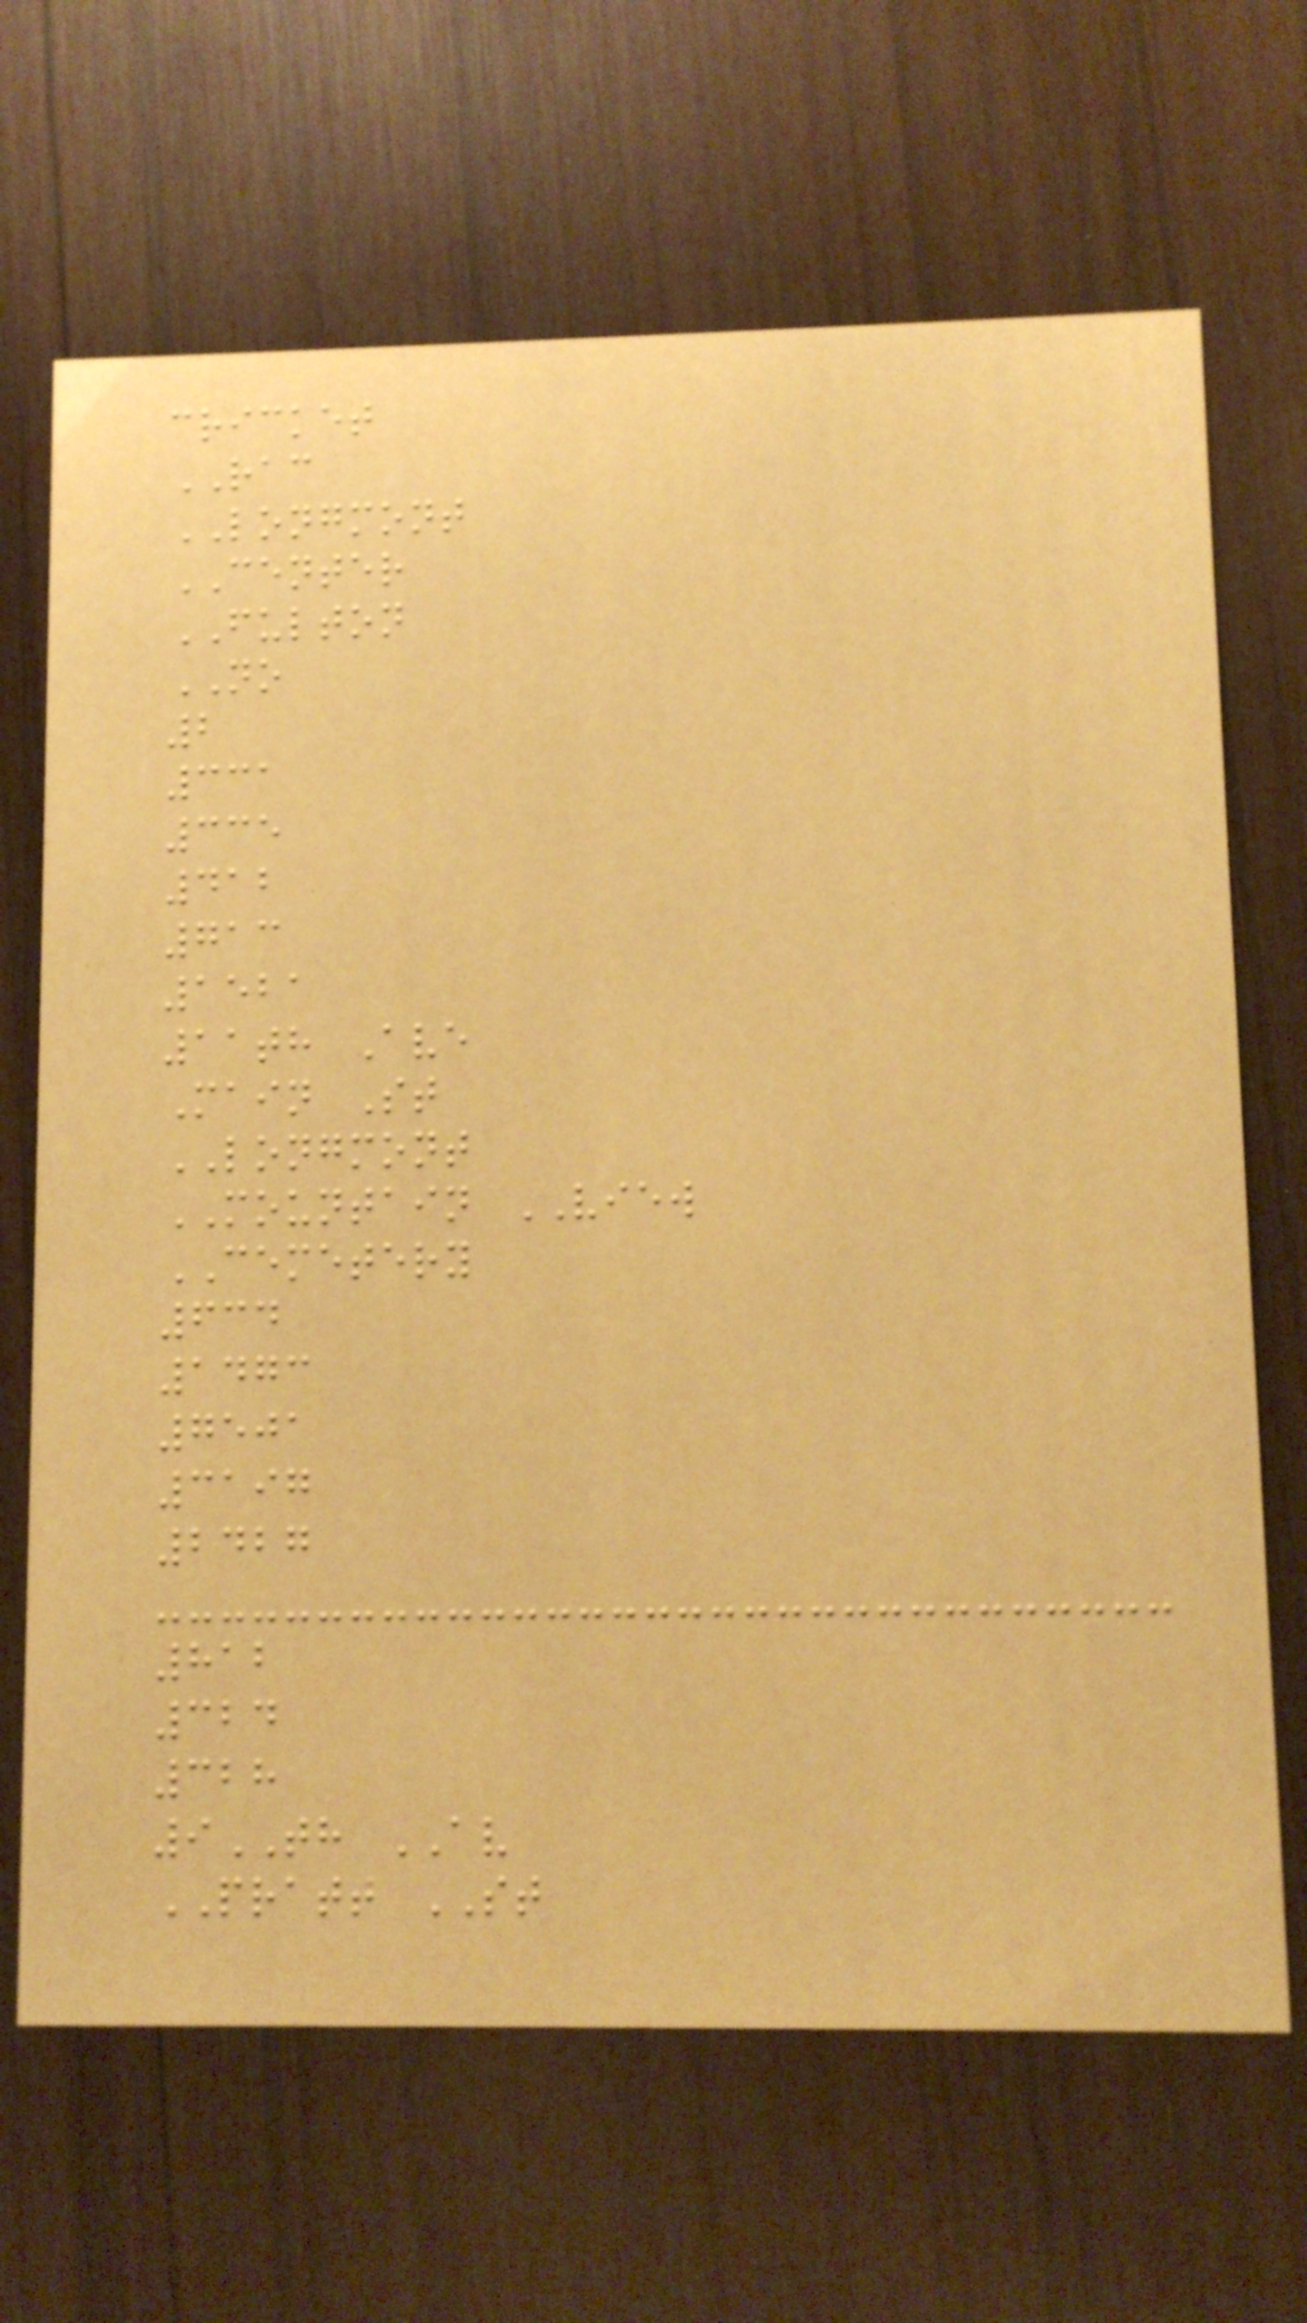cricket
RAC
LONGMONT
CENTER
FULTON
NO
2
331
335
412
713
1521
11th Ave
Main St
LONGMONT
MOUNTAIN VIEW
CEMETERY
634
1473
7501
3197
2427
812
324
328
9TH AV
PRATT ST
